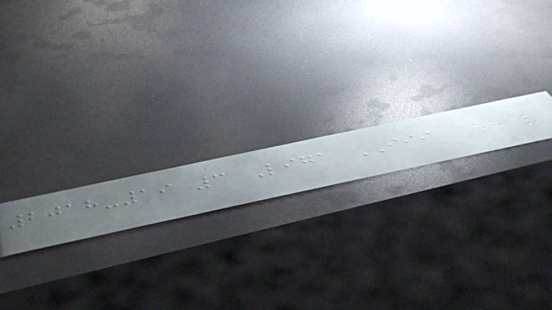2018-19 3 Liga III
